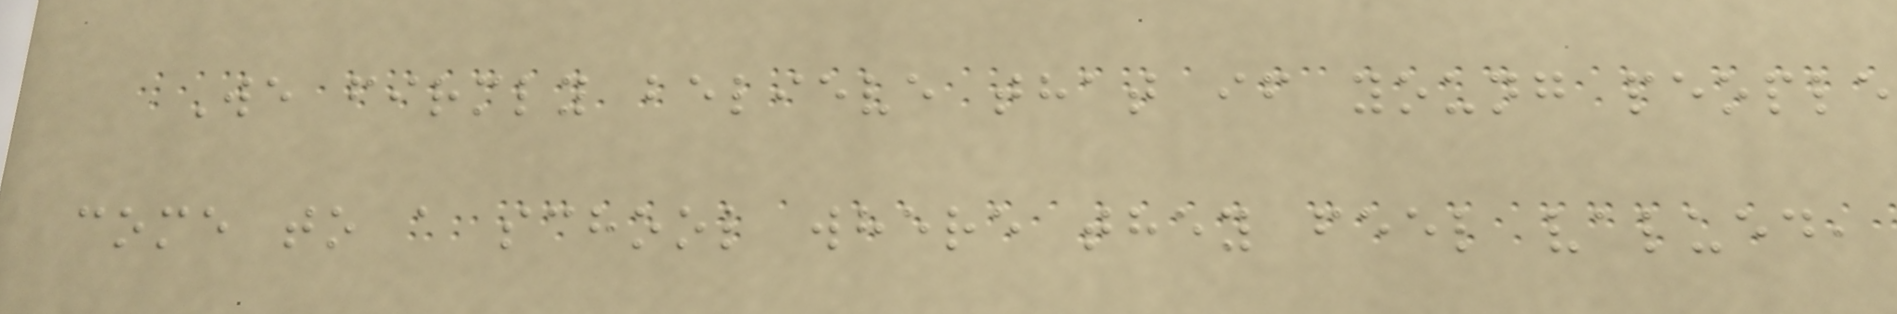We firmly believe that if young people
come to a school where they feel valued,
